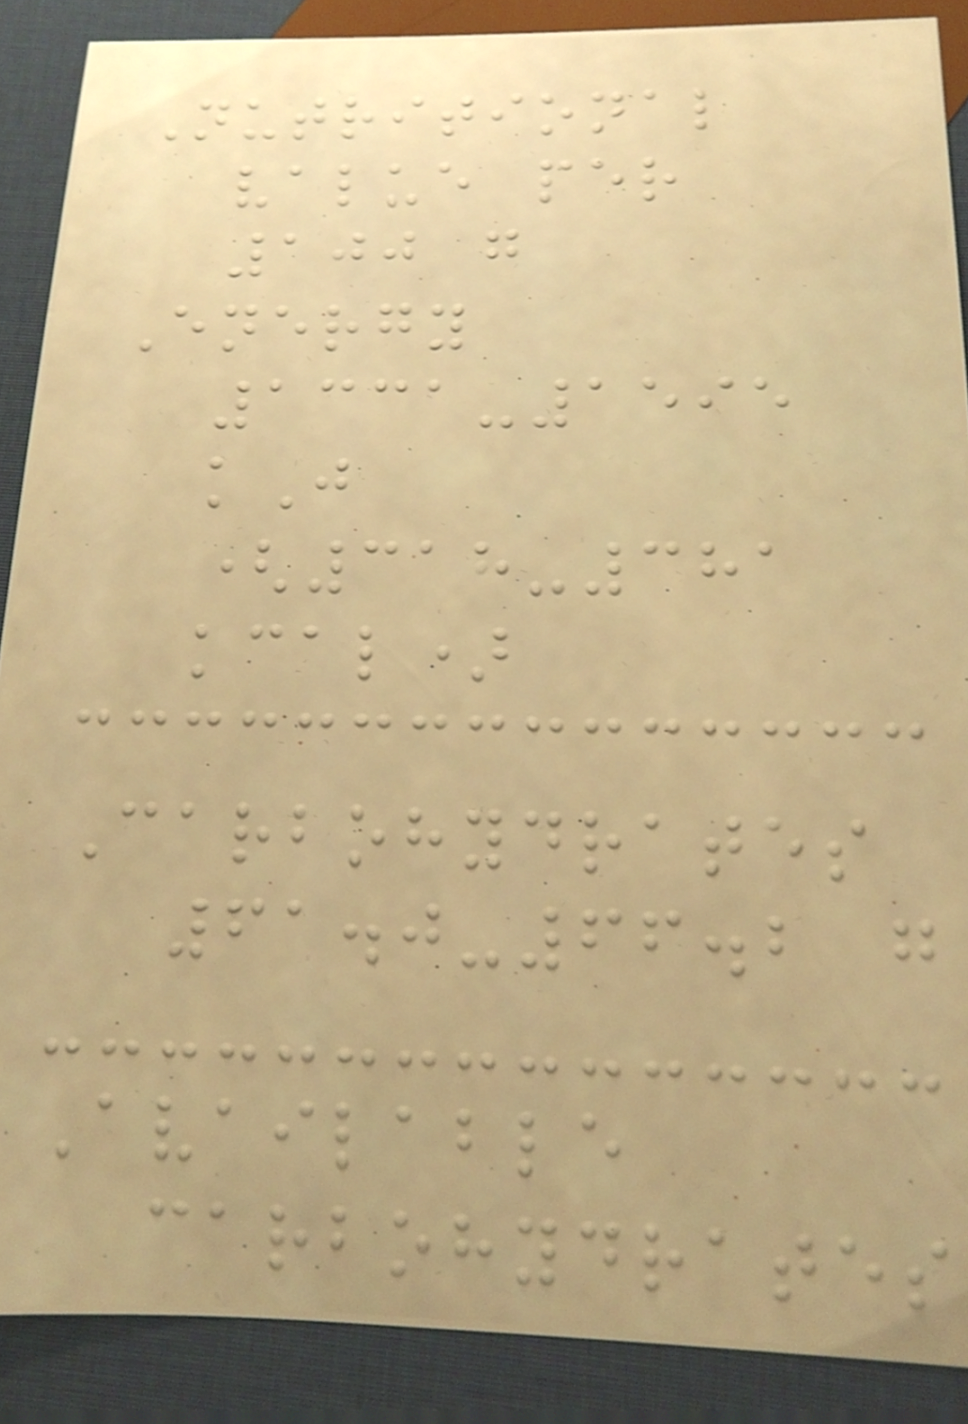Nutritional
value per
100 g
Energy
1331-1595
kJ
(318-381
kcal)
Carbohydrates
61.0-66.2 g
Available
carbohydrates
